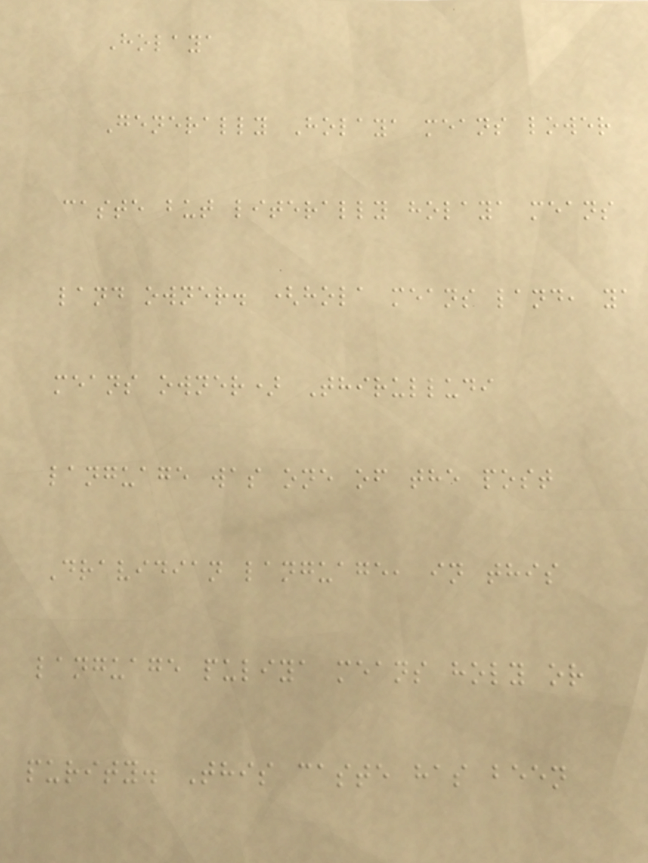Holaya
Generally Holaya means lower
caste but literally holaya means
land owner. (hola means land, ya
means owner) Thirulludi
language was one of the post
Dravidian language, in this
language puliya means holy or
purity. This caste has been
